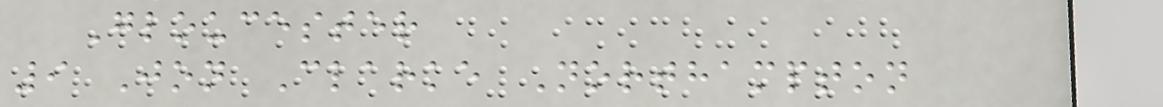Gloucester
9 Jon Clarke Northampton
